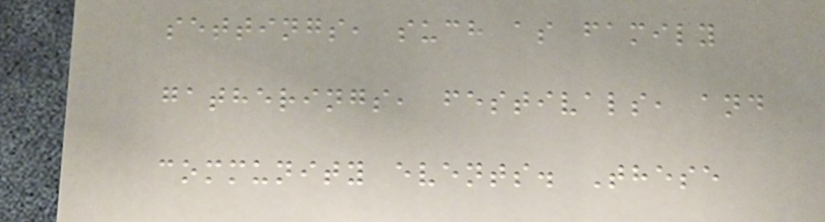settings, such as family
gatherings, festivals, and
community events. These
